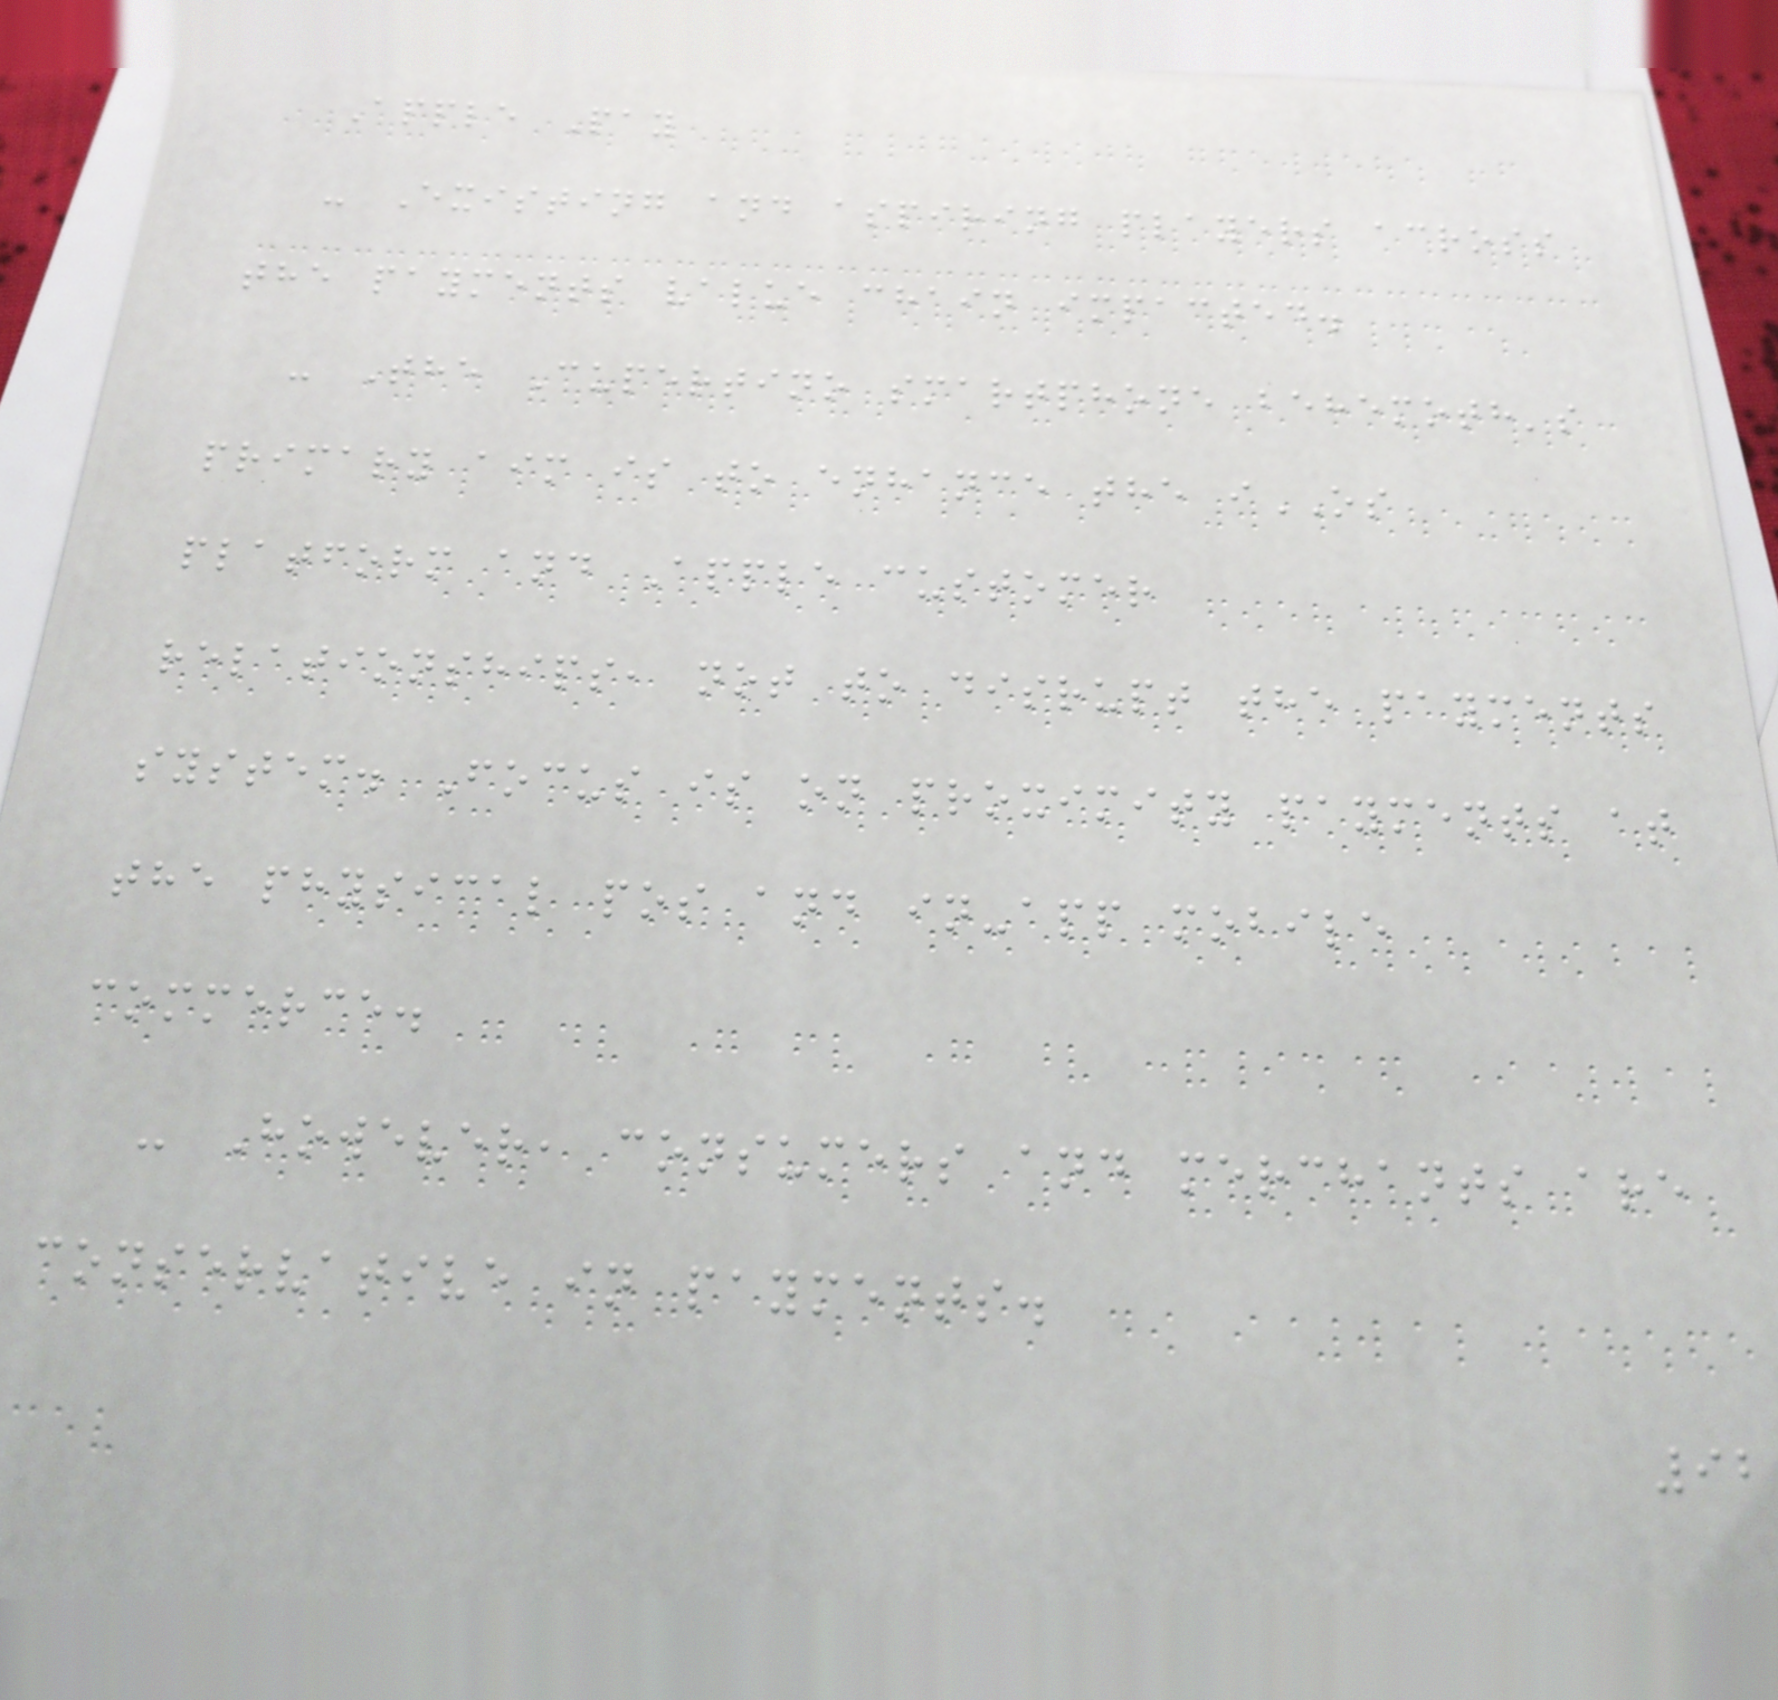Apple Pay
- Existing and aspiring players across
the payments value chain impacted.
- The Cupertino smartphone behemoth's
primary aim is to enhance the iOS
platform and Apple customer
relationships, not to disrupt the payments
system. Focus is on proximity payments at
the physical pos and in-app mobile
commerce.
- However, consumers and merchants are
conservative in payments.
92
